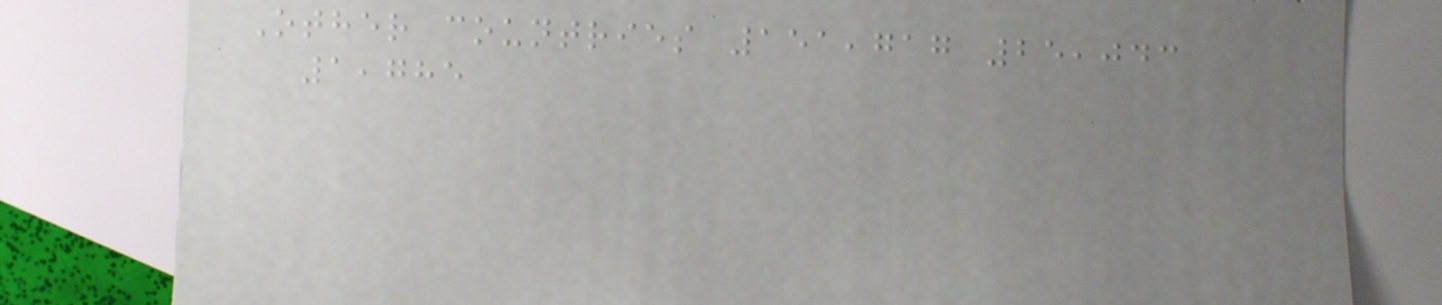Other countries 151,717 25,043
1,785
